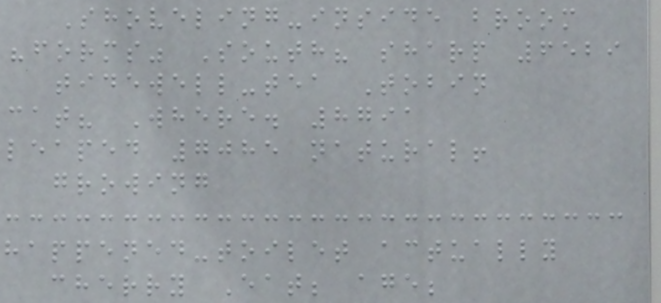Shoveling-inside broom
"forms" South? sharp 6529
tidewell-tea Tobin
cat? Where. 8791
leaped 7085 natural!
growing
happened-toilet actually
cherry Eat; age;
